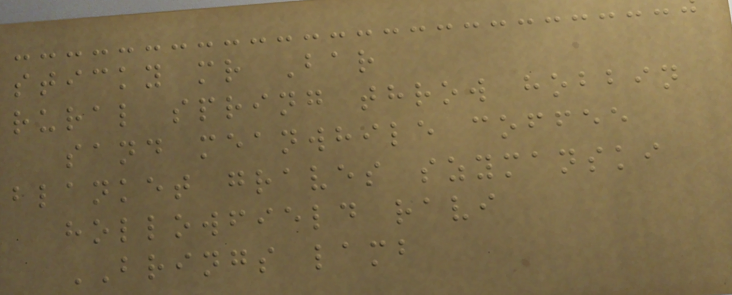sticky mr Bar
rural spring throw hobbin
sand meanwhile coffee
blanket graves szymanski
hollowfield ravi
BRINGS lamb
